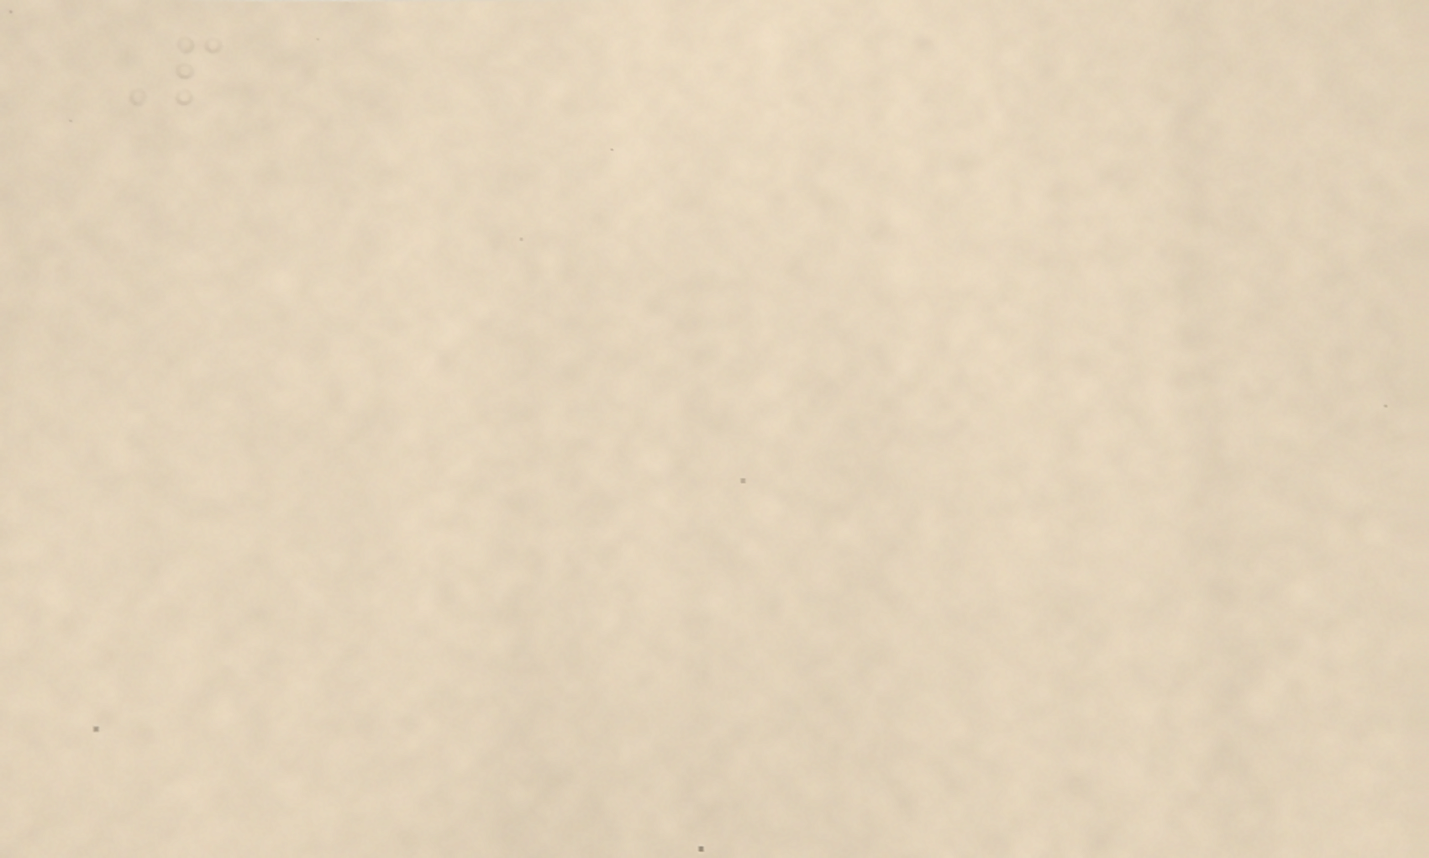People
